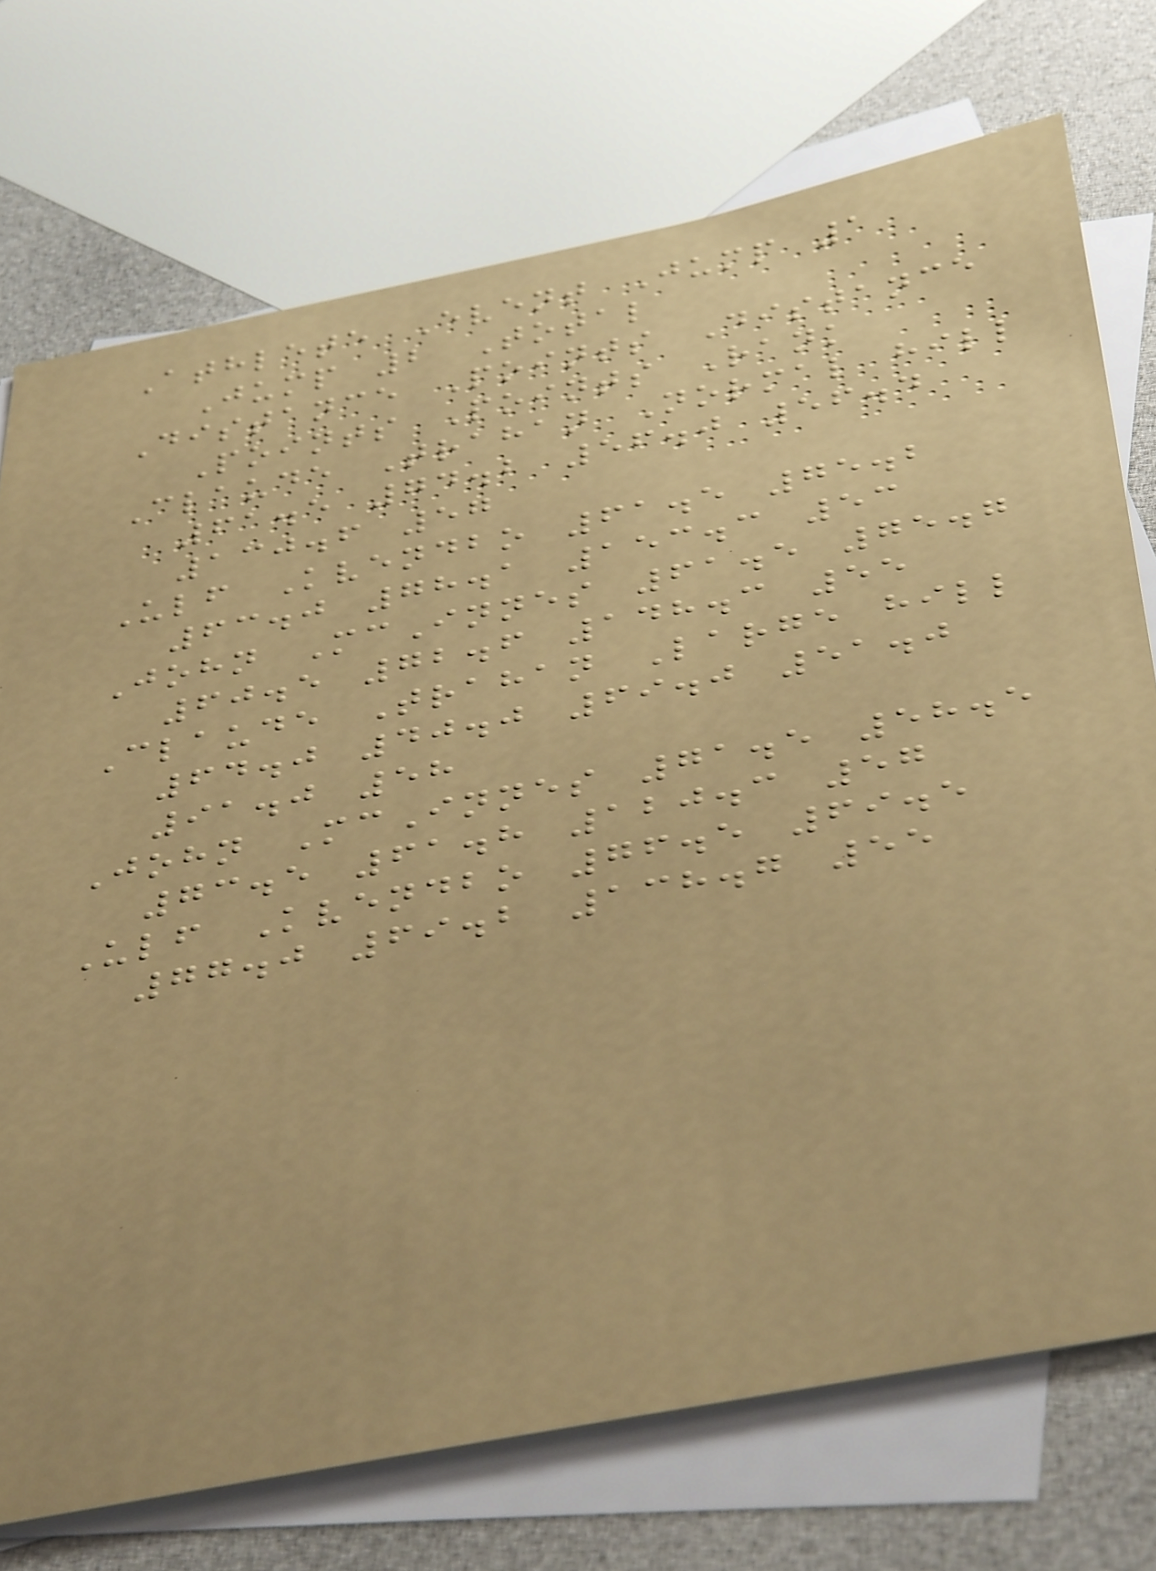Athlete Event Jump 1
Jump 2 Total
Distance Points Distance
Points Points Rank
Claude Trahan Normal hill
61.5 74.2 56.0 56.4
130.6 57
Ulf Kvendbo 61.5 75.2
63.0 78.1 153.3 53
John McInnes 61.5 75.7
60.5 72.6 148.3 55
Claude Trahan Large hill
64.0 40.0 69.0 51.0
91.0 58
John McInnes 71.5 58.5
73.5 61.8 120.3 57
Ulf Kvendbo 76.5 69.5
77.0 69.2 138.7 55
